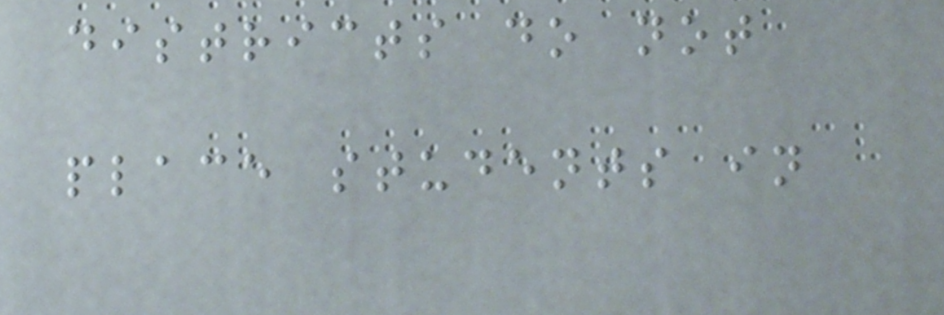districts do not
place students in
